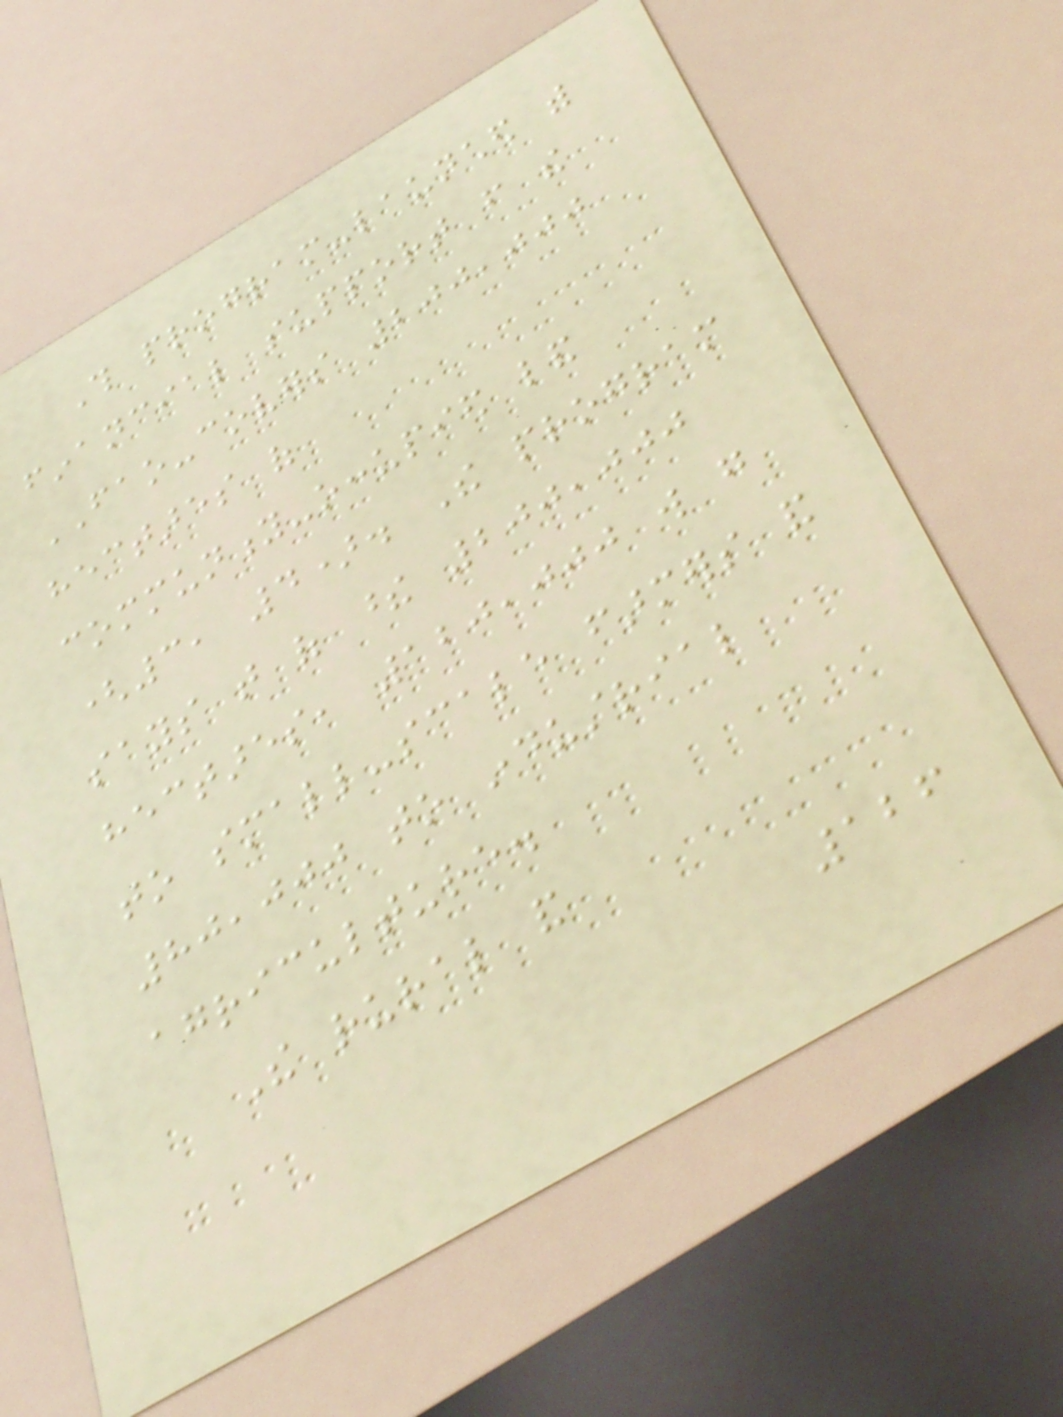This program-launched with
financial support from the
FAO-covers 200,000
hectares of
community-occupied land
(3, 4). The program
says that of these 200,000
hectares, 120,000 will go
to small-scale farmers and
80,000 to industrial
agriculture.
The rural and
126
